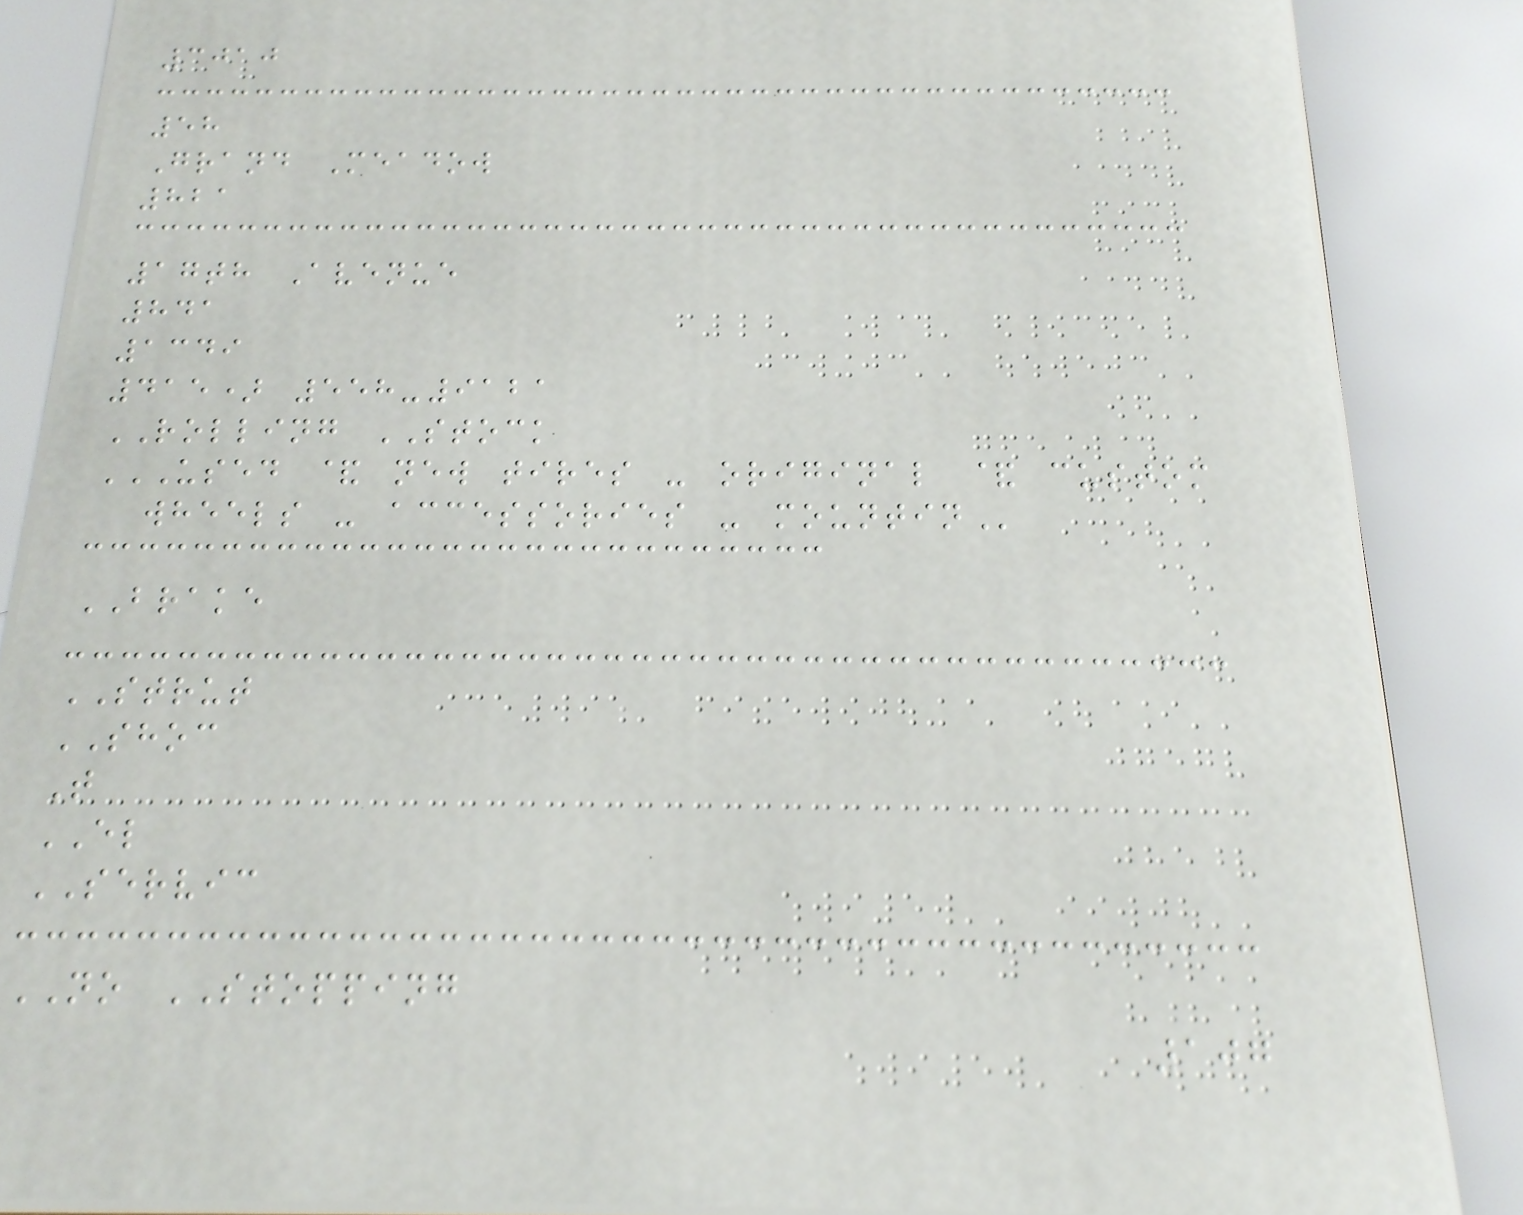3010
58
Grand Meadow
821
17th Avenue
841
1349
415) 558-9121
ROLLING STOCK
USED & NEW TIRES - ORIGINAL & CUSTOM
WHEELS - ACCESSORIES - MOUNTIN
BRAKE
STRUT
SHOC
T
EL
SERVIC
NO STOPPING
107
